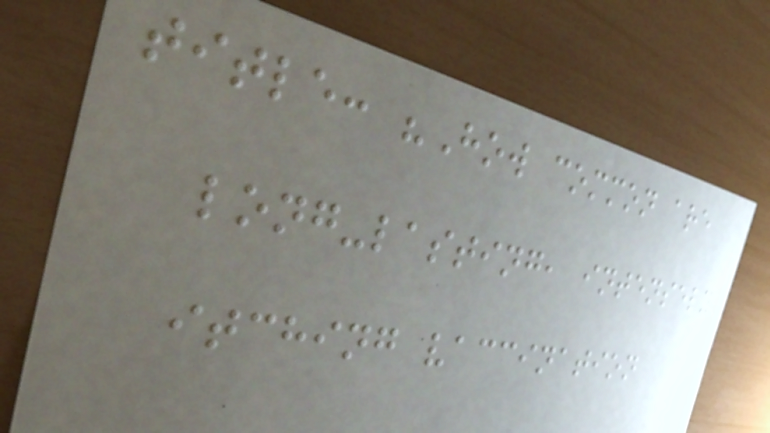title: "How common are
long-lasting, intensely
itching vaccination
